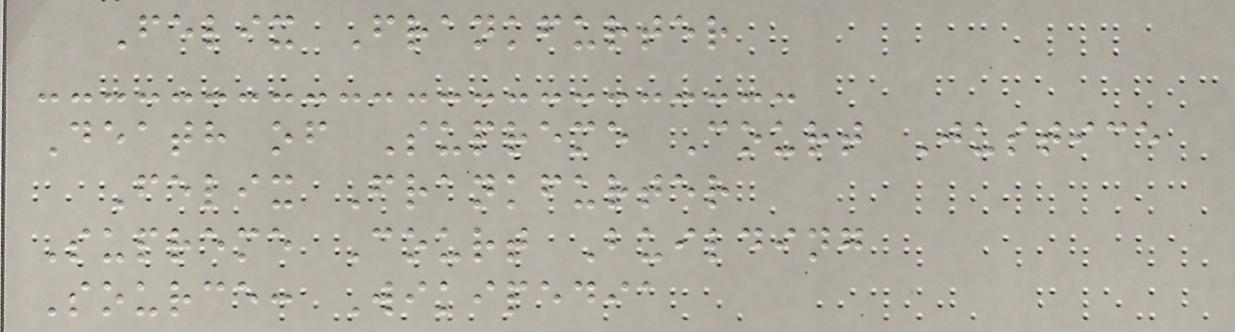Felix Frankfurter
Death of Supreme Court Justice
Felix Frankfurter
Supreme Court Building
Source: Wikipedia
